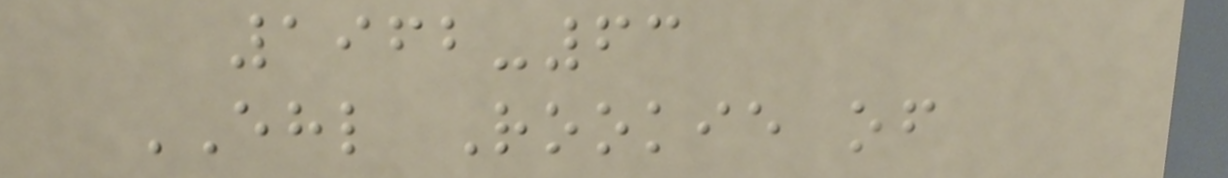1962-63
EHL Rookie of
